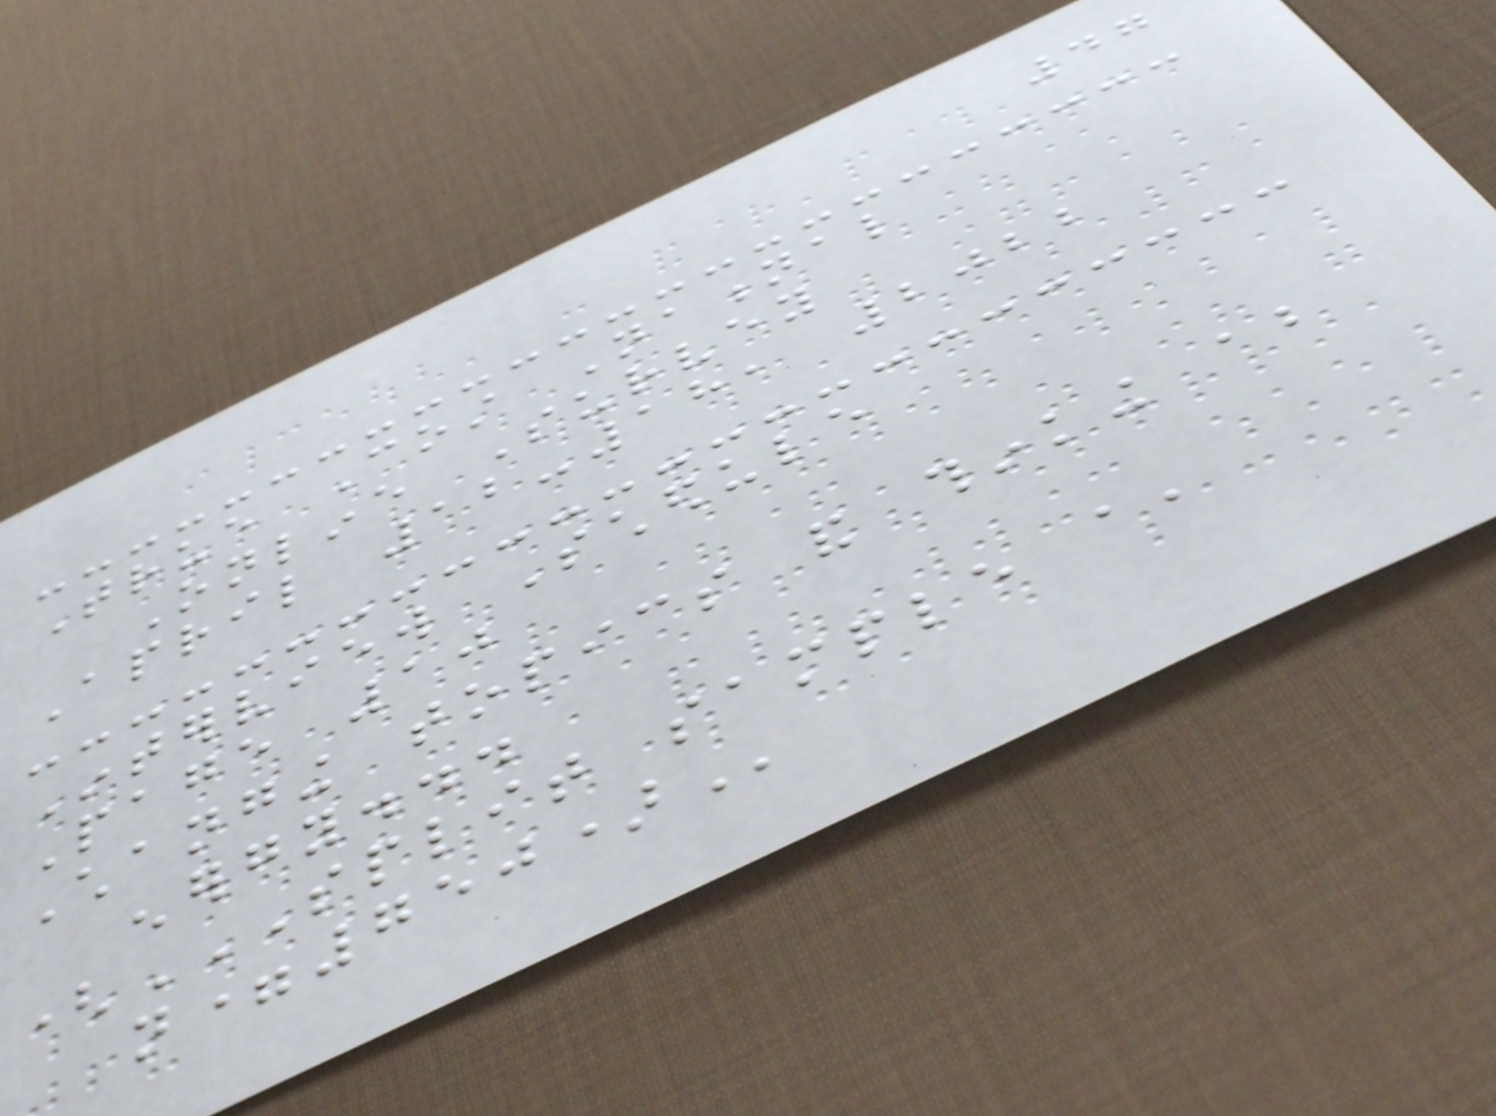47
True Cost National
Online Survey
April 12-18, 2022
Interview Schedule
Page 10
Changing topics and thinking about
energy...
(SPLIT SAMPLE A,
N=750)
